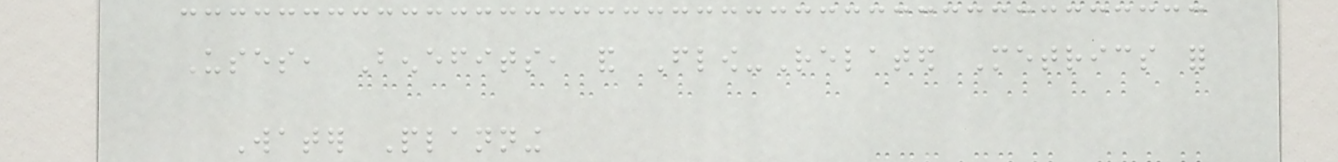Uses, Benefits, and Flow-Related Metrics for
Water Planning
